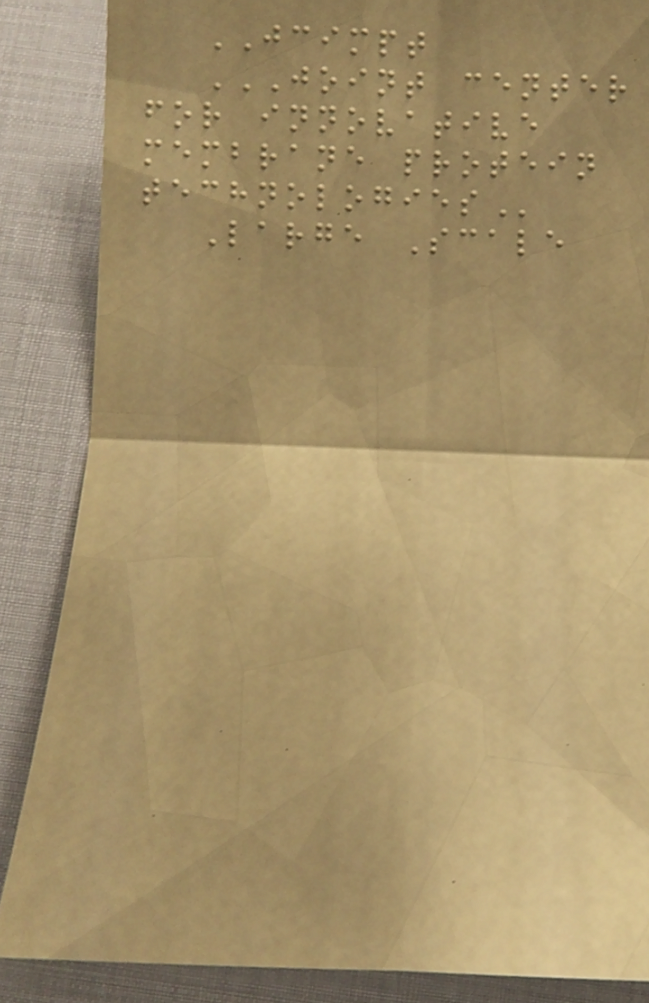JCIMPT
JOINT CENTER
FOR INNOVATIVE
MEMBRANE PROTEIN
TECHNOLOGIES
Large Scale
